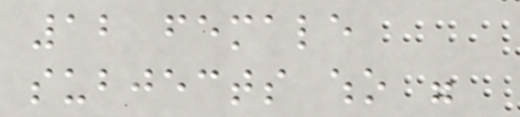12 female
subjects who were
